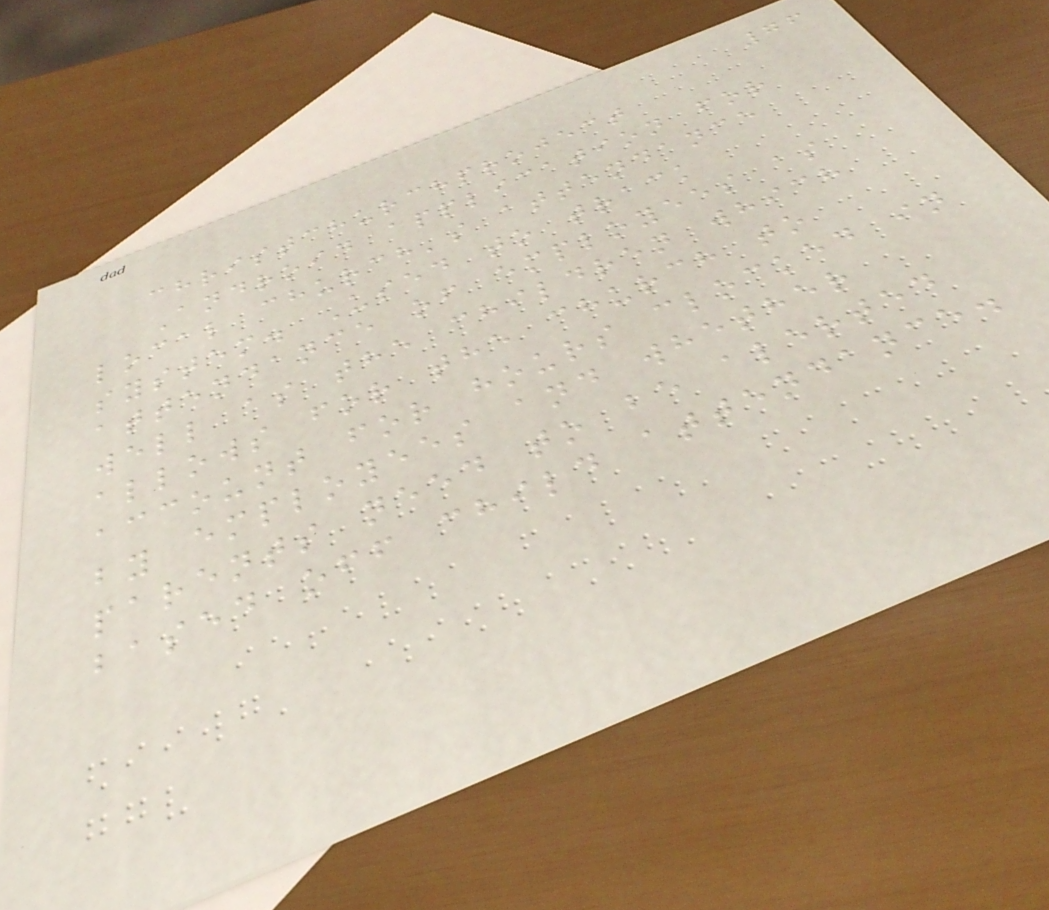76
christchurchproject
Android application for
local church's attendance
system. Used to track
attendance of employees as
well as the children which
allows for the church to
account for hours clocked in
by employees and whether
parents need to be alerted
based off child attendance.
